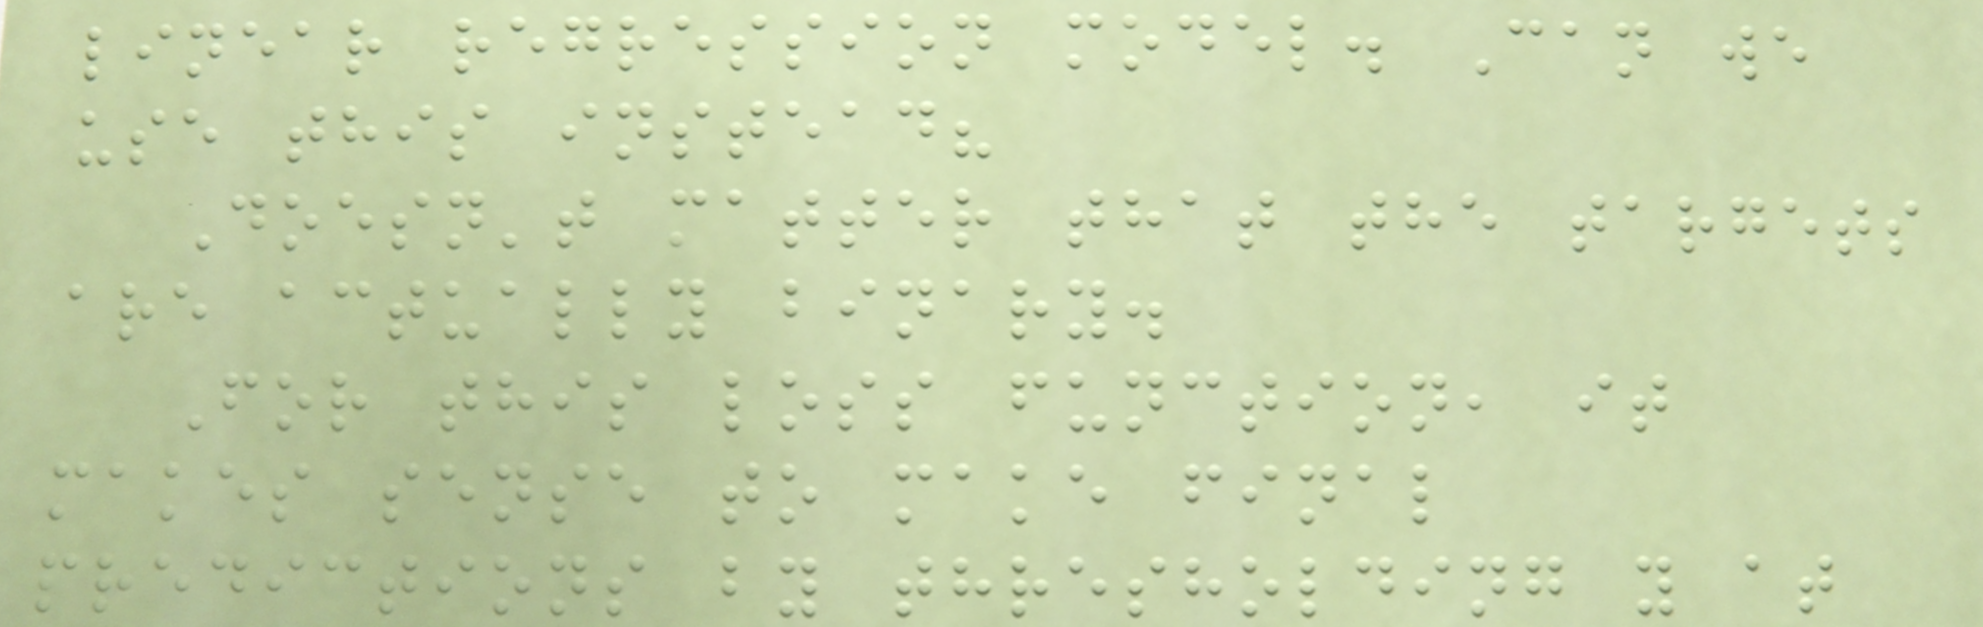linear regression model. Can we
use this instead?
Doesn't matter that the targets
are actually binary.
For this loss function, it
makes sense to make final
predictions by thresholding y at
